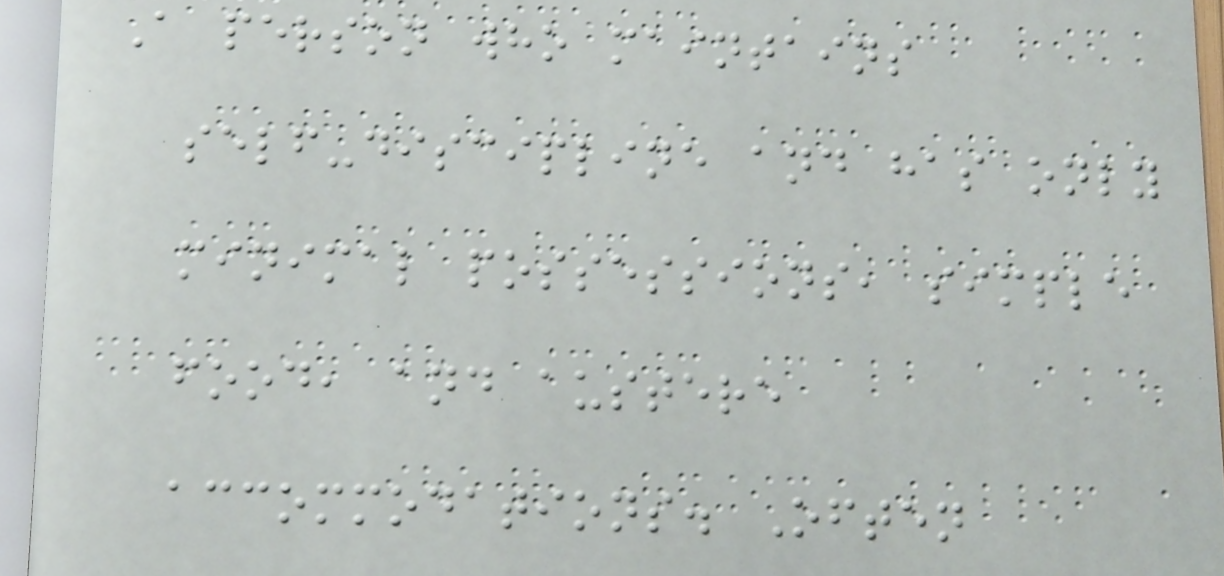A person who maintains
self-discipline and has only
minimal possessions, simple
food, and austere
accommodations. Often
